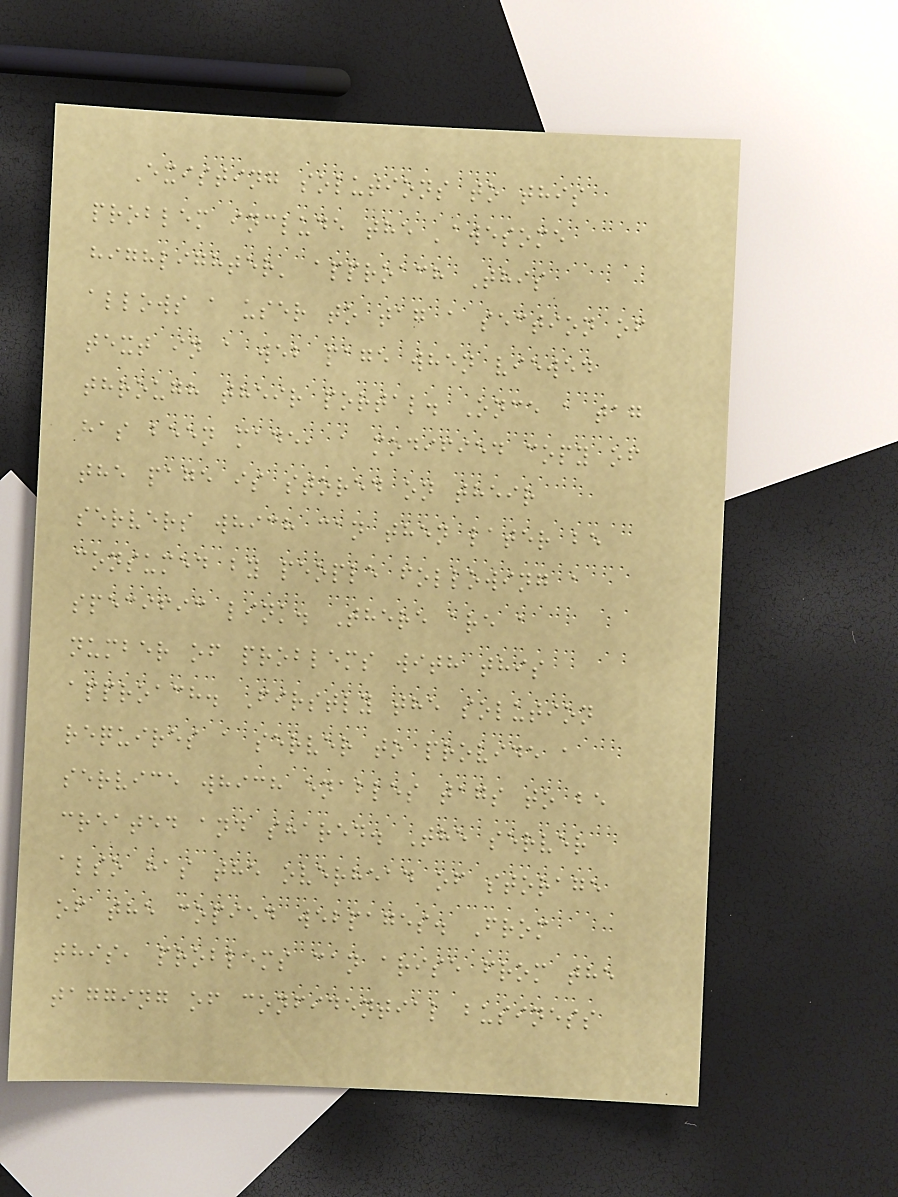Existing solutions to this
problem include the 'awesome
highlighter' approach This
allows a user to tag a section of
text in a web page when viewed
through their portal. Once a tag
has been made, a modified copy of
the page is stored on their
servers which can then later be
consumed by people following a
specific link. There are a
number of problems with this
approach. Firstly the solution
requires a server to provide a
service which enables tags to be
created and shared. The server
also has the overhead of storage
of the copied webpages. From
this, problems can arise from the
tagging of confidential business
